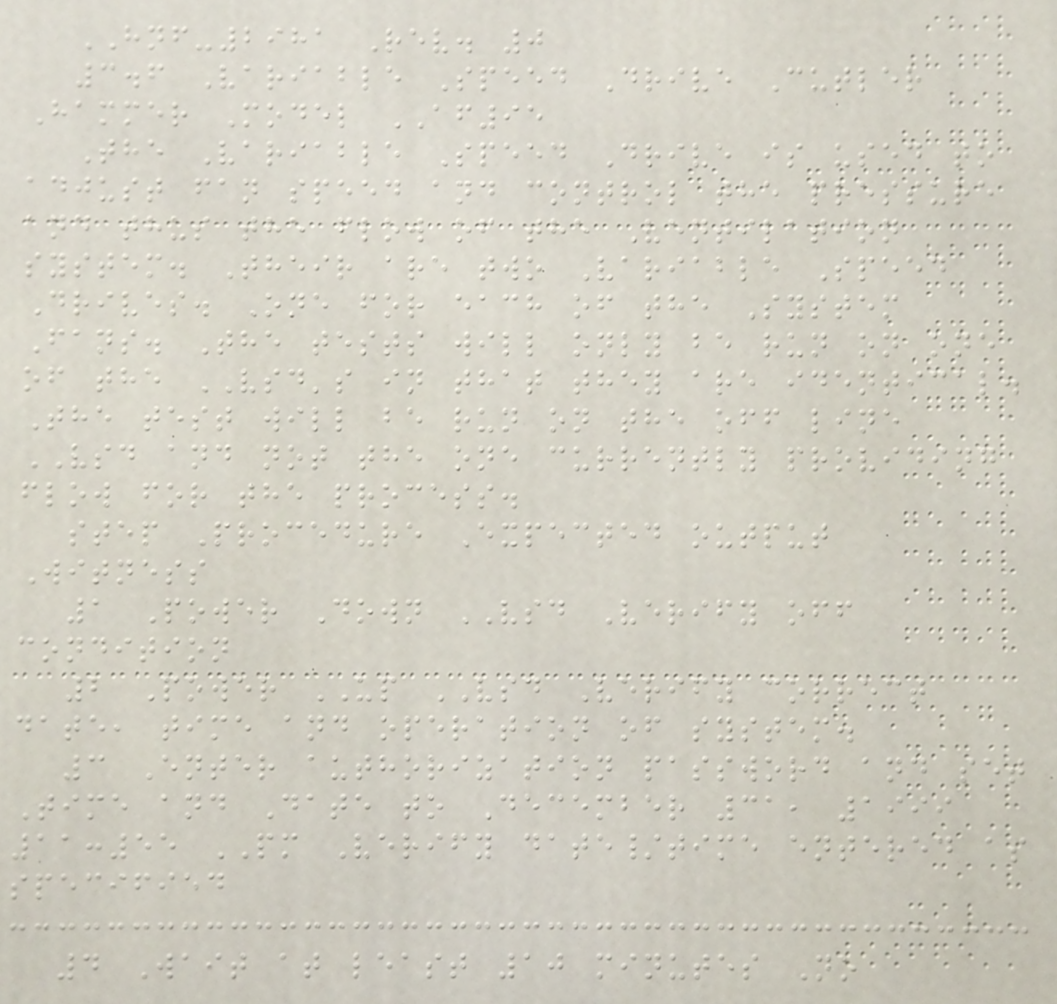HNF-2981 Rev. 0
3.6 Variable Speed Drive Cutler
Hammer Model AF95
The Variable Speed Drive is used to
adjust fan speed and control the pressure
and thus the flow of the Ventilation
system. Their are two Variable Speed
Drives. One for each of the System
Fans. The tests will only be run on one
of the VSD's in that they are identical.
The test will be run on the off line
VSD and not the one currently providing
flow for the process.
step Procedure Expected output
Witness
1 Power Down VSD Verify off
condition
2 Power UP VSD Verify correct
date, time and operation of system.
3 Enter authorization password and set
Time and Date to December 31, 1999
11:55 PM Verify date/time entered as
specified
4 Wait at least 10 minutes No
